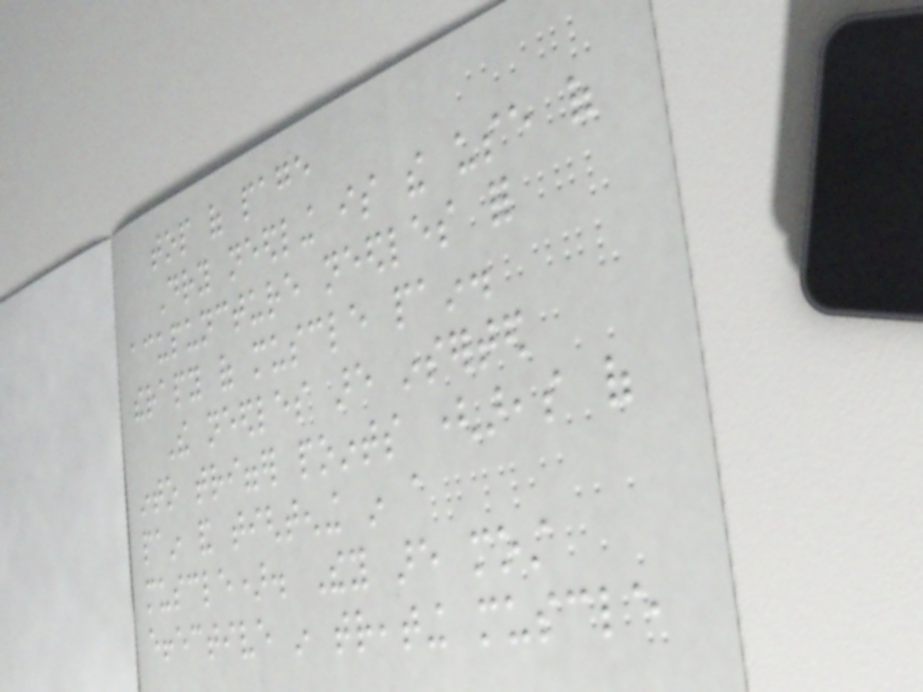top of page
Dry needling is the use of
acupuncture needles for
therapy of muscle pain.
The needles are inserted
into trigger points (areas of
pain and tightening in a
muscle). They are most
effective in treating muscle
